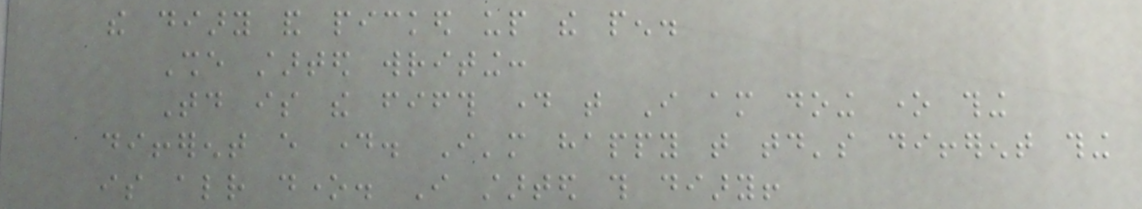the diary and picked up the pen.
She started writing:
Today is the fifth day that I am doing one thing
different every day. I'm happy that today's different thing
is already done. I started this diary!
